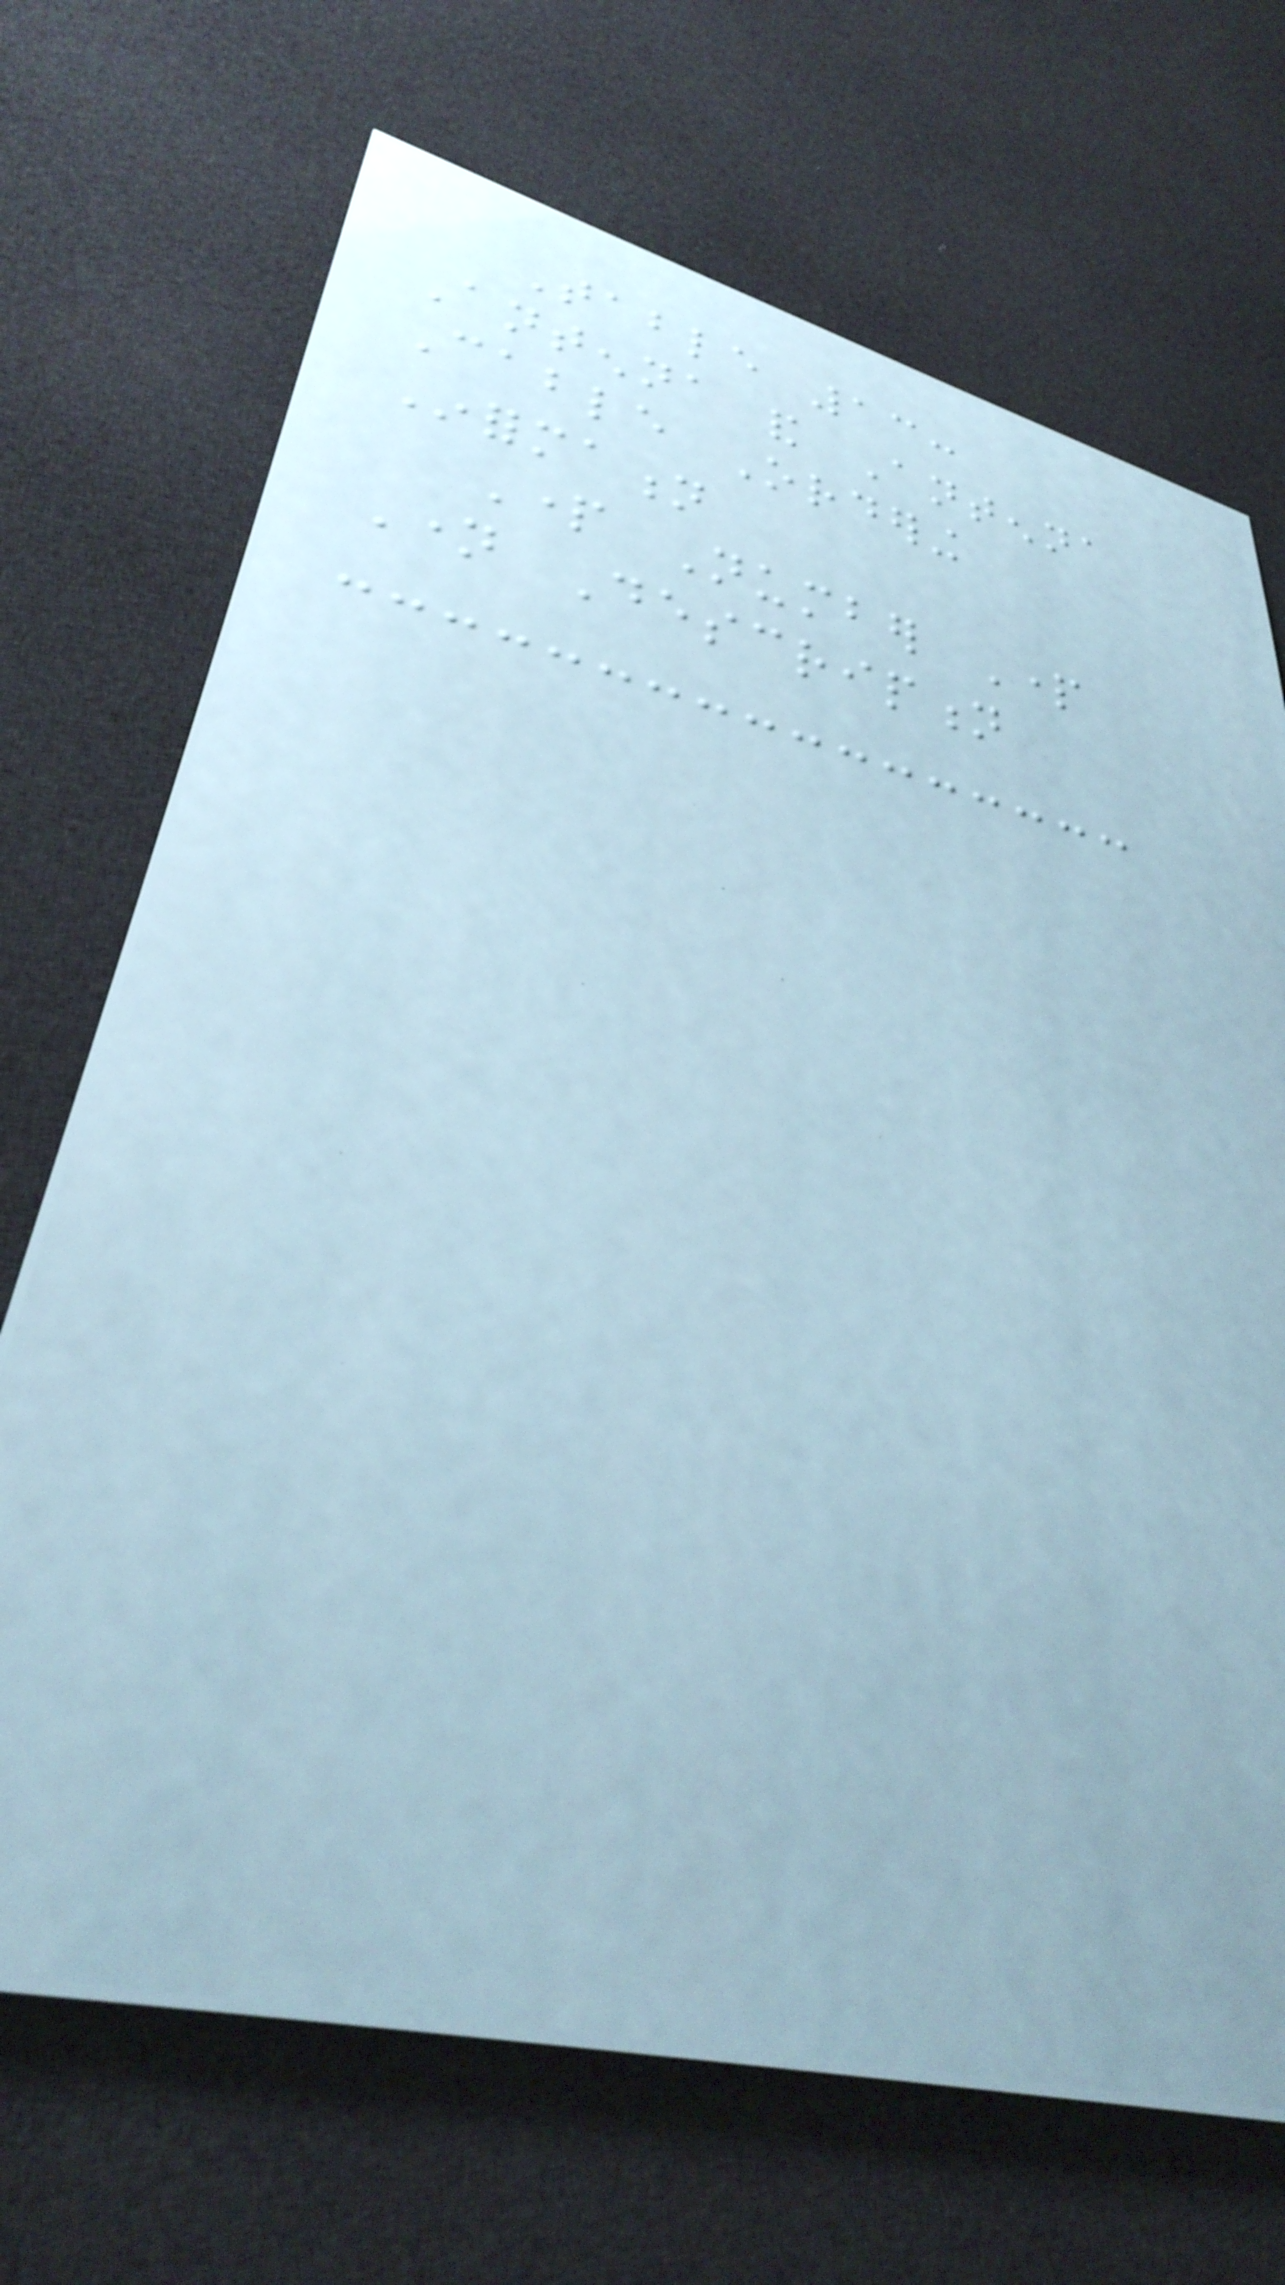Table 13:
Antenna and Antenna
Cable Ordering
Information
Part Number Part
Name Description
